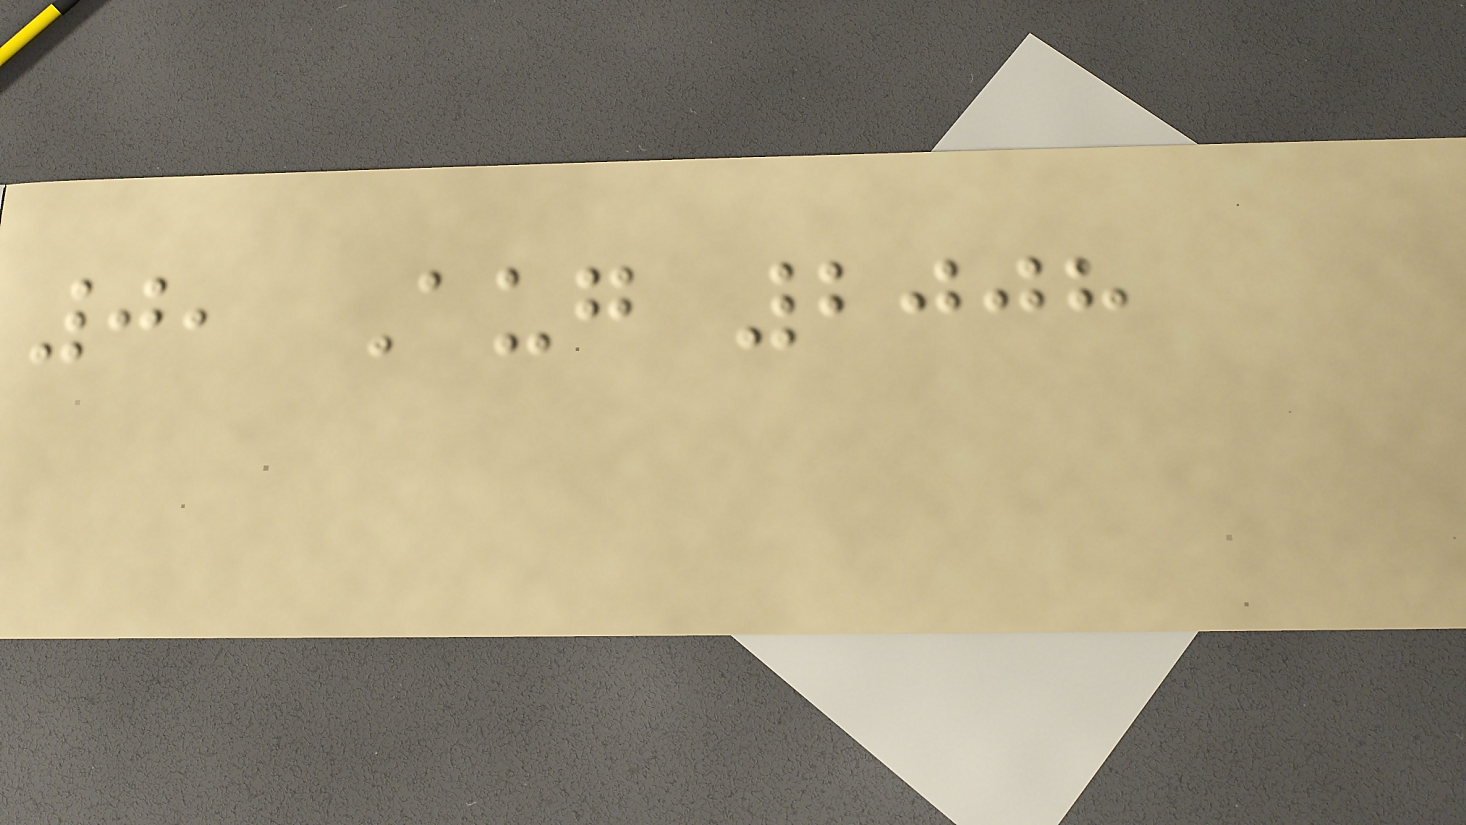0, Aug 2008
